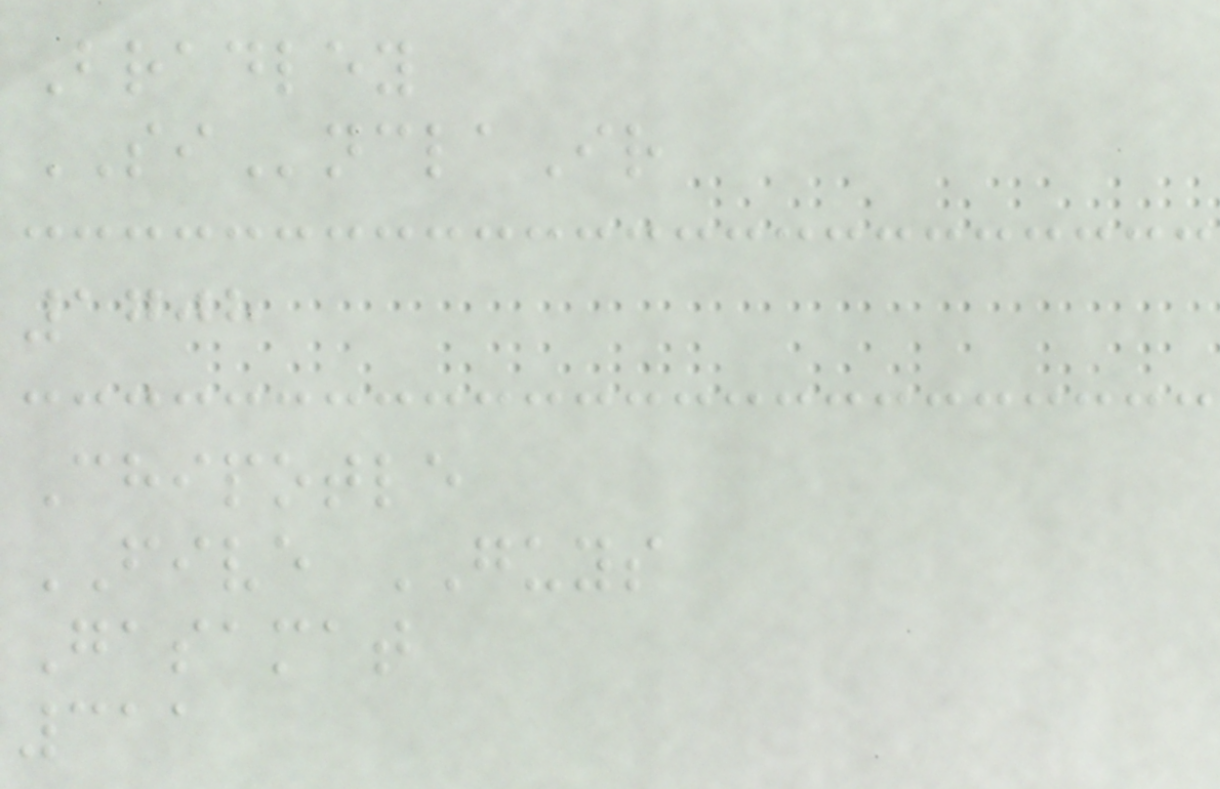Bradley
SInclaIr
1708
Chipotle
FIVE GUYS
Gasamat
311
